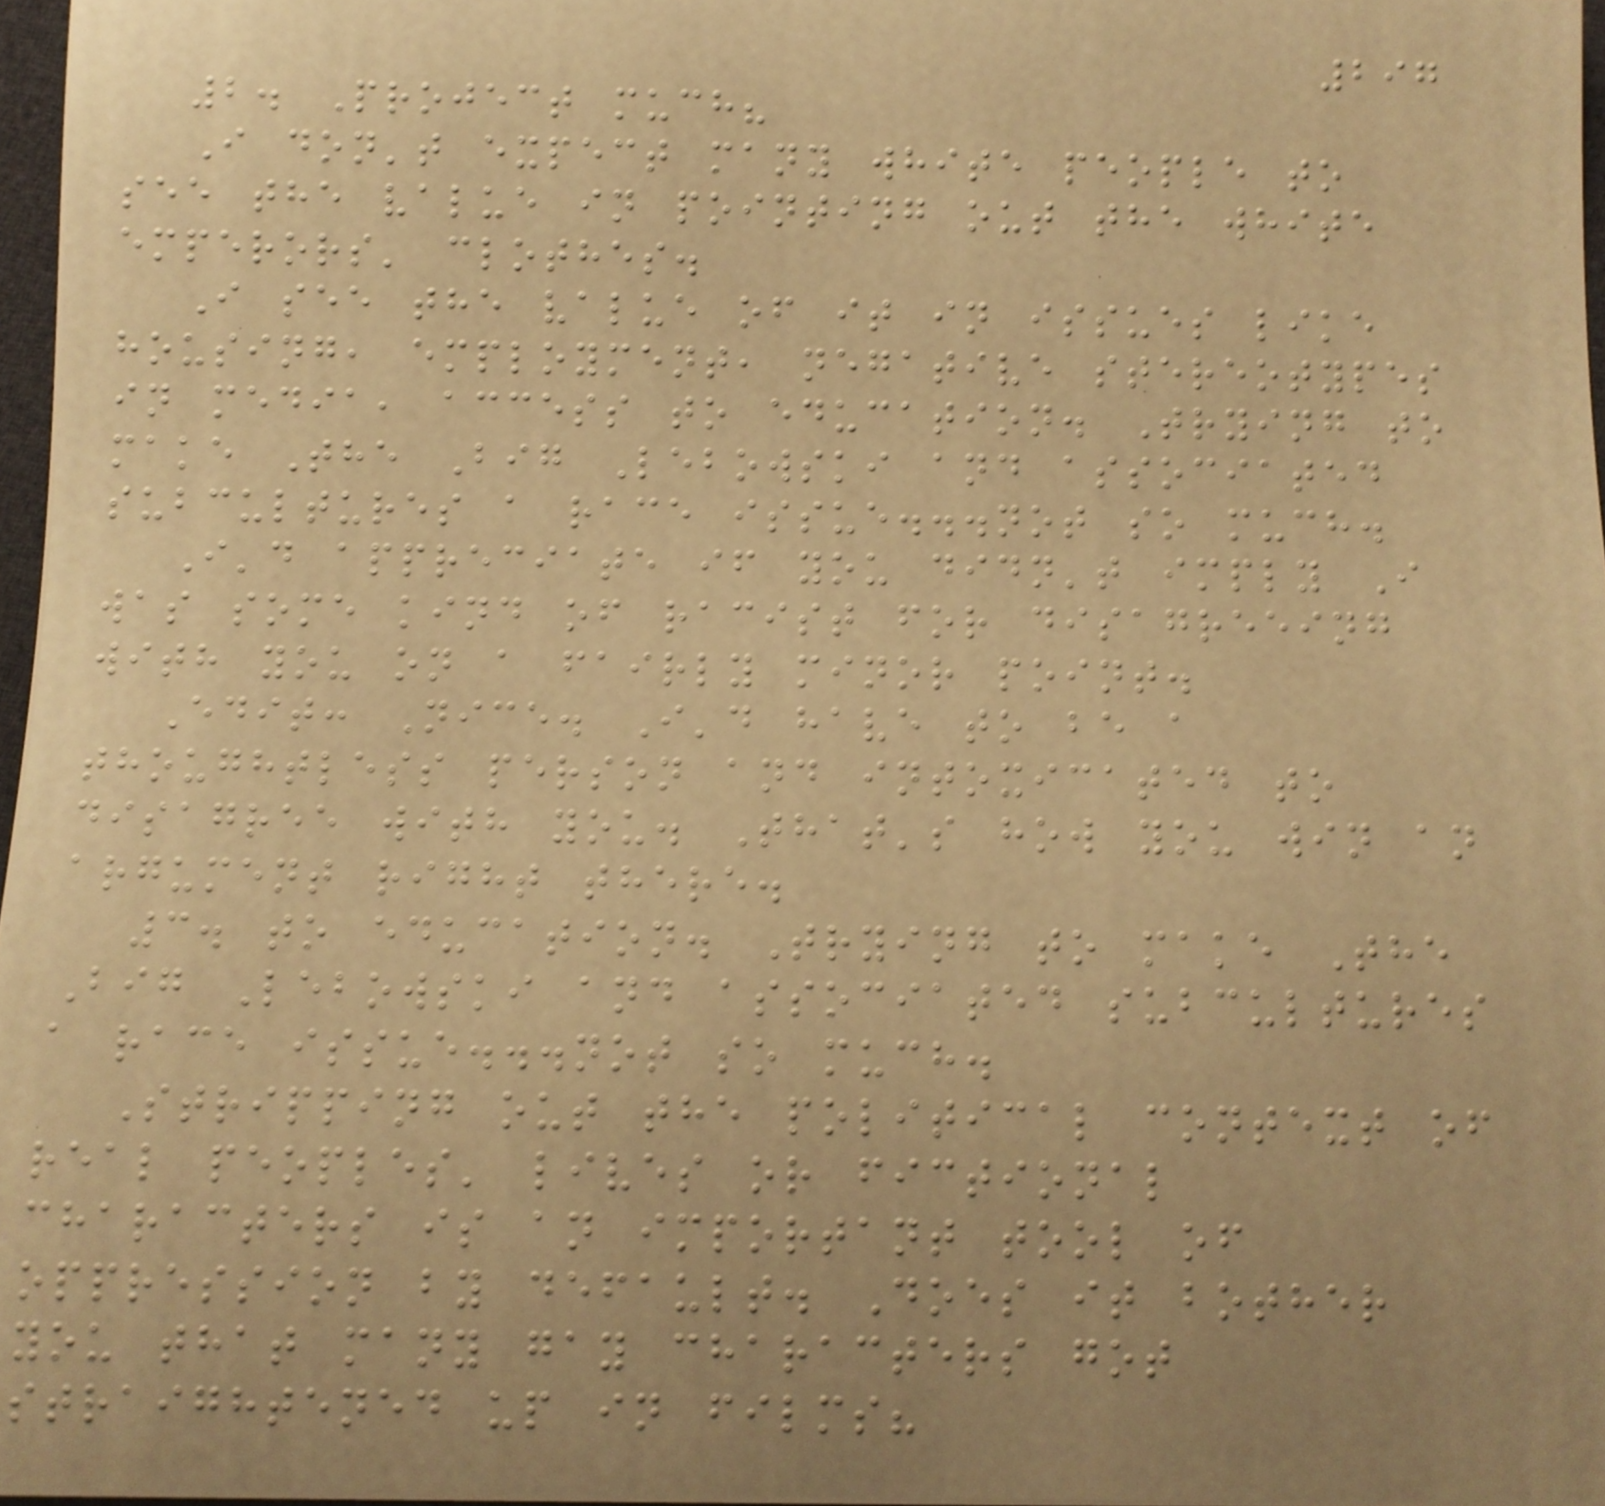297
2. Project much?
I don't expect many white people to
see the value in pointing out the white
emperors' clothes.
I see the value of it in issues like
housing, employment, negative stereotypes
in media, access to education. Trying to
make The Big Lebowski and associated
subcultures a race issue...not so much.
I'd appreciate if you didn't imply I
was some kind of racist for disagreeing
with you on a fairly minor point.
Edit: Nice. I'd have to be a
thoughtless person and intoxicated to
disagree with you. That's how you win an
argument right there.
3. to education. Trying to make The
Big Lebowski and associated subcultures
a race issue...not so much.
Stripping out the political context of
real peoples' lives or fictional
characters is an important tool of
oppression by default. Does it bother
you that many gay characters got
straightened up in films?
